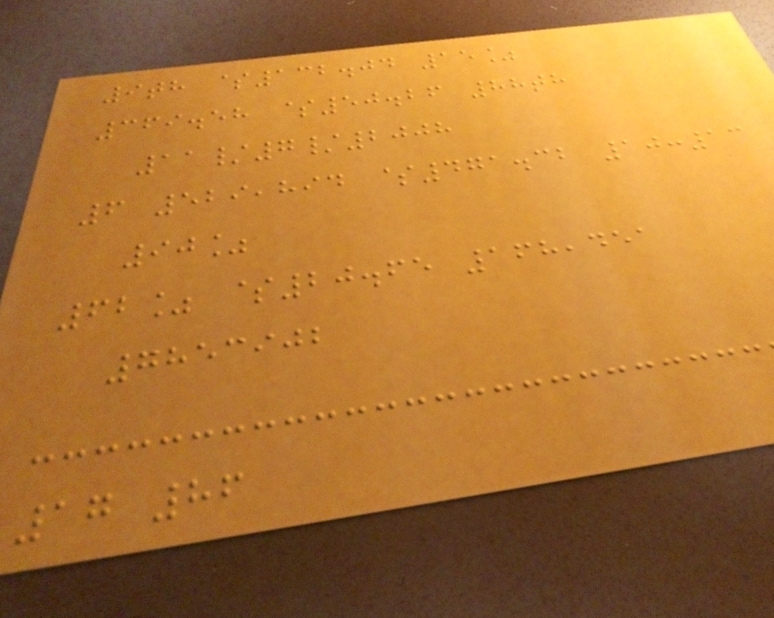9th $132.04 15%
369.58 $50.26 88th
11/7/2008
6 529,894 $471.32 10:13
90%
62% $20.65 168,451
7853902
17 86
